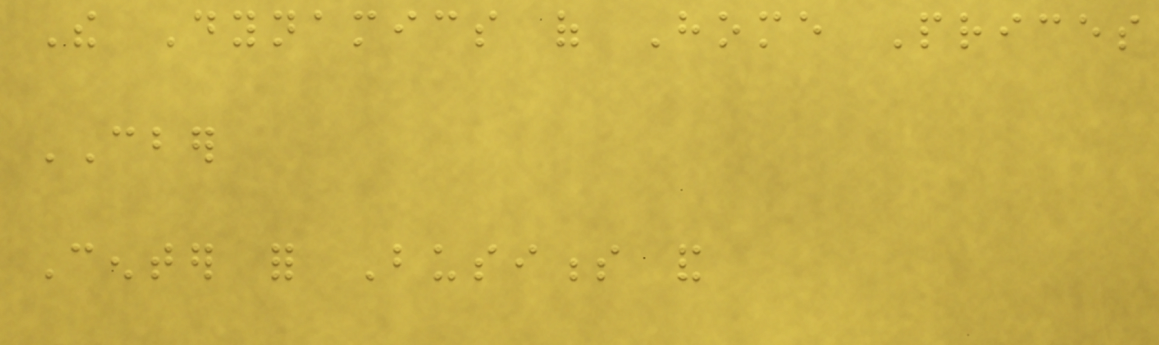The Dynamics of Home Prices
CBER
Center for Business and
